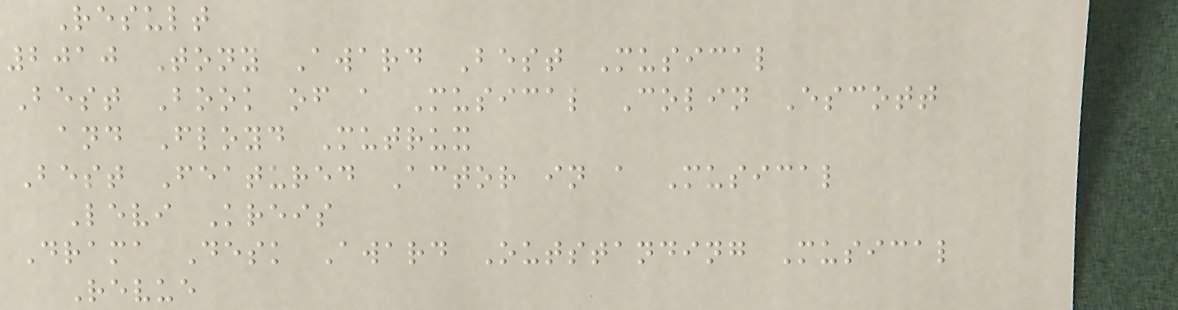Result
2010 Tony Award Best Musical
Best Book of a Musical Colin Escott
and Floyd Mutrux
Best Featured Actor in a Musical
Levi Kreis
Drama Desk Award Outstanding Musical
Revue
